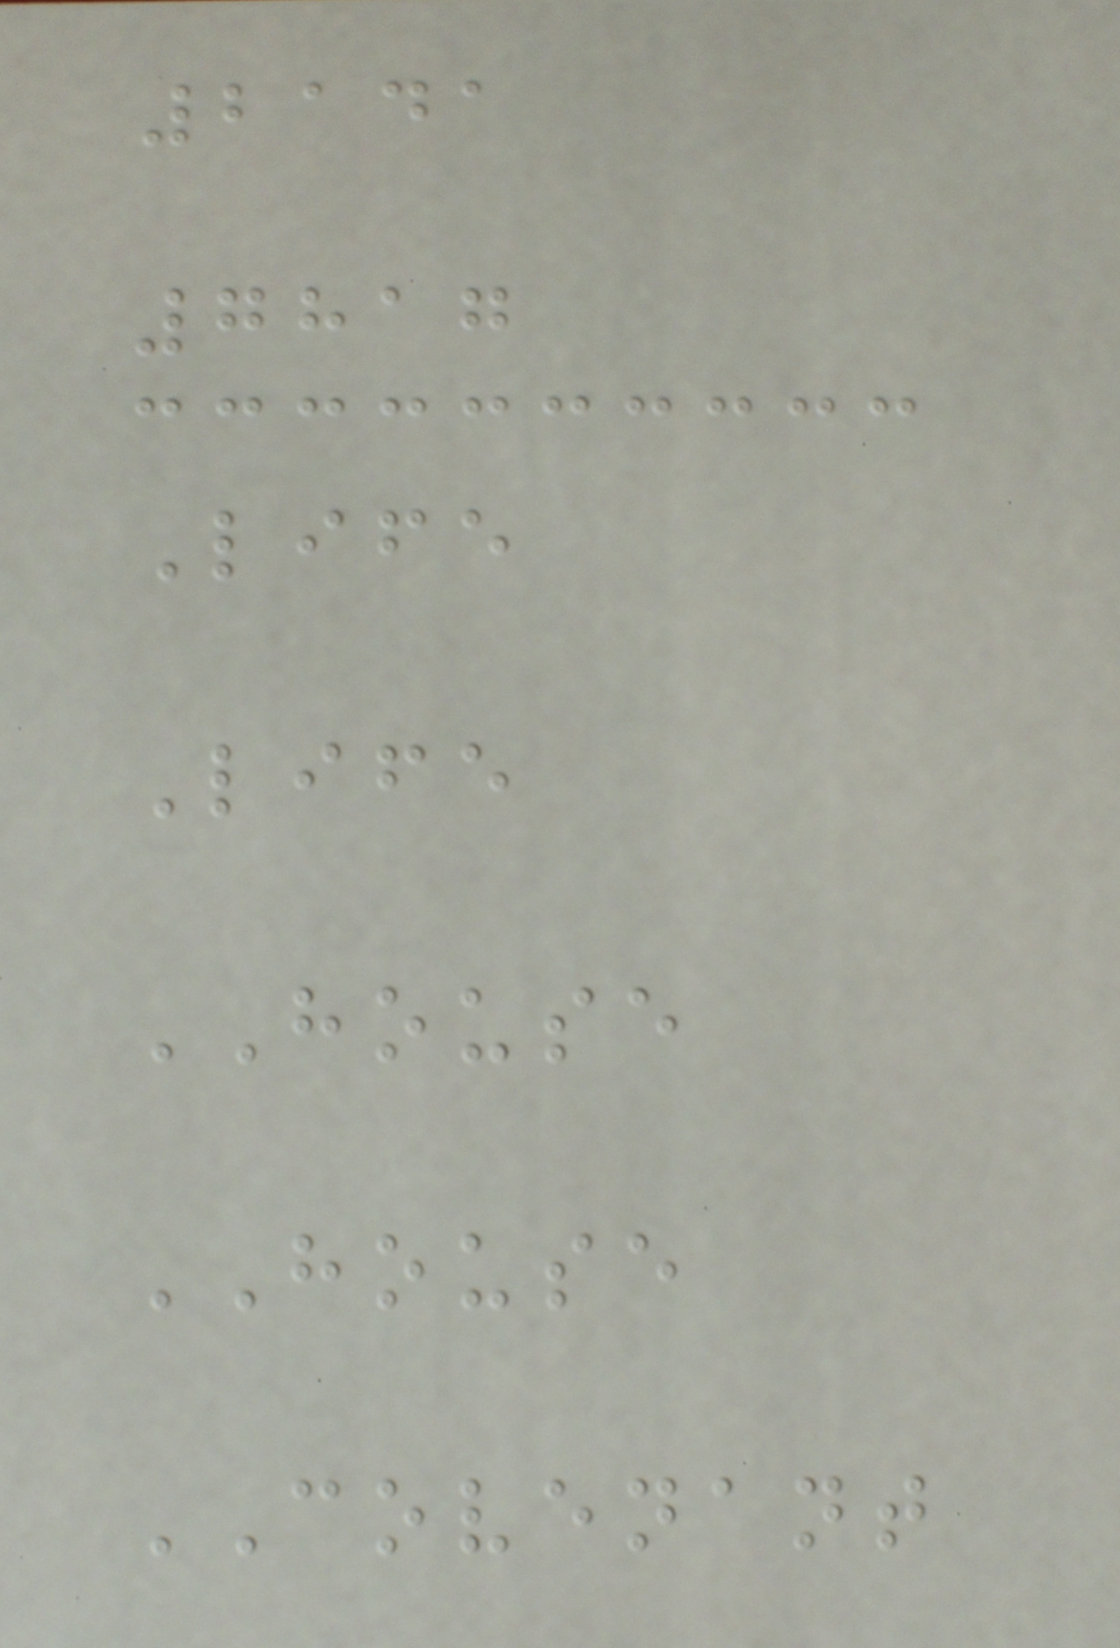2141
7817
Life
Life
HOUSE
HOUSE
COVENANT
